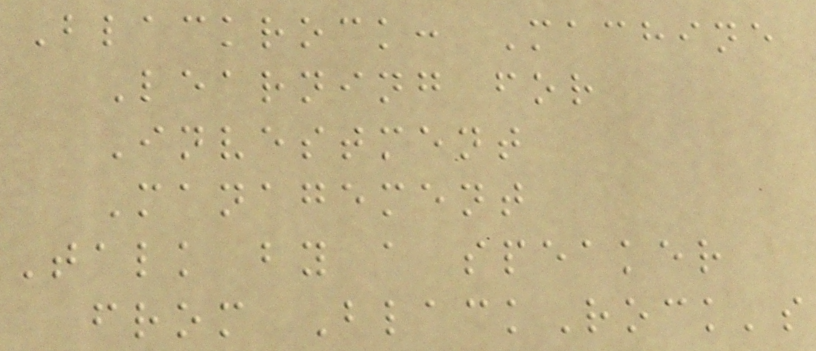Blackrock: Machine
Learning for
Investment
Management
Talk by a speaker
from BlackRock's
